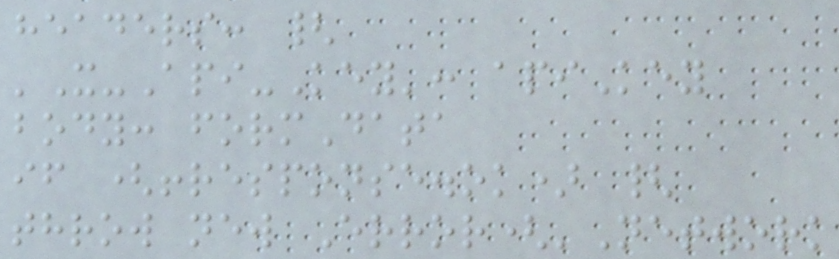headers: {
'X-Api-Key': apiKey
body: formData
if (!response.ok) {
throw new Error('Network
